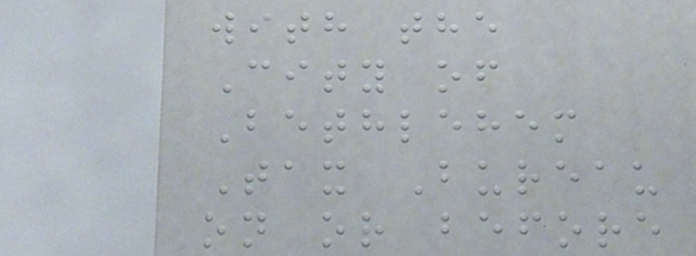with the
City of
Bethlehem
Tax Bureau
on or before
